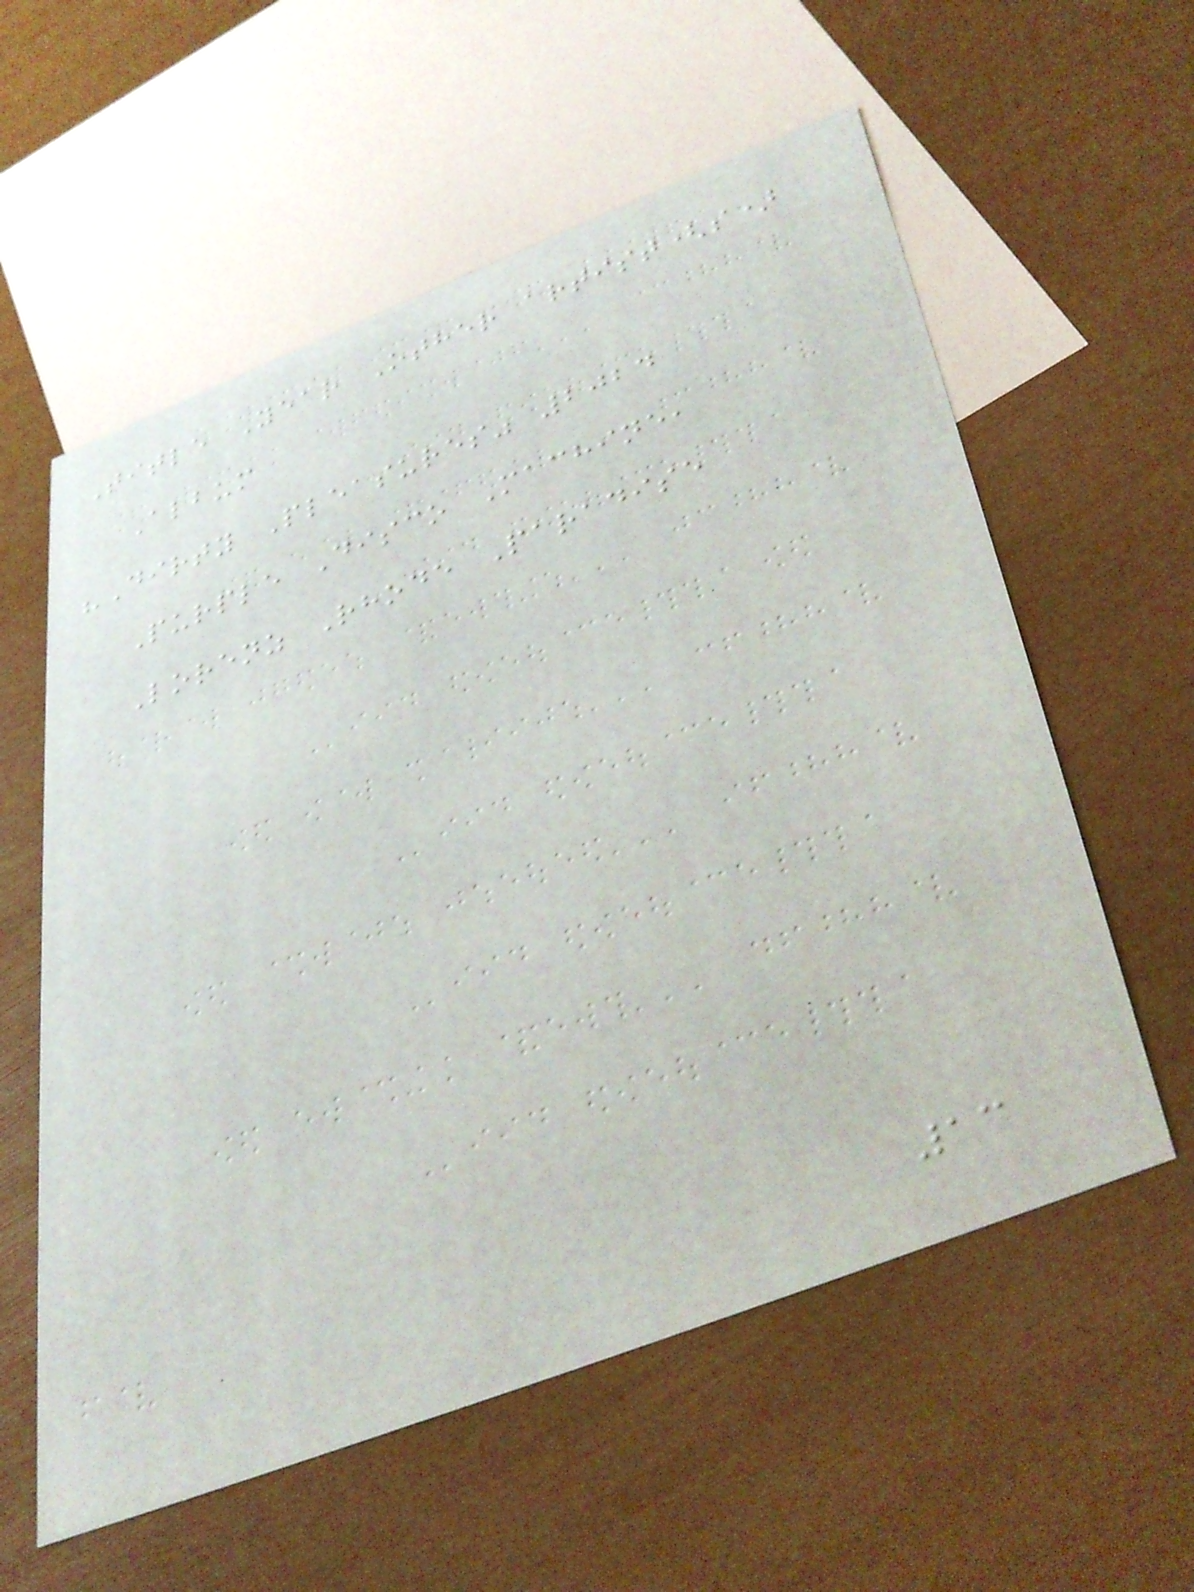Title Year Other artist(s)
Album
"Dirty Pleasures" 2024
Purple Disco Machine,
Lorenz Rhode Paradise
13
